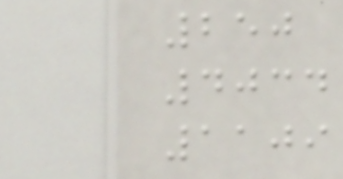250
4034
1109
